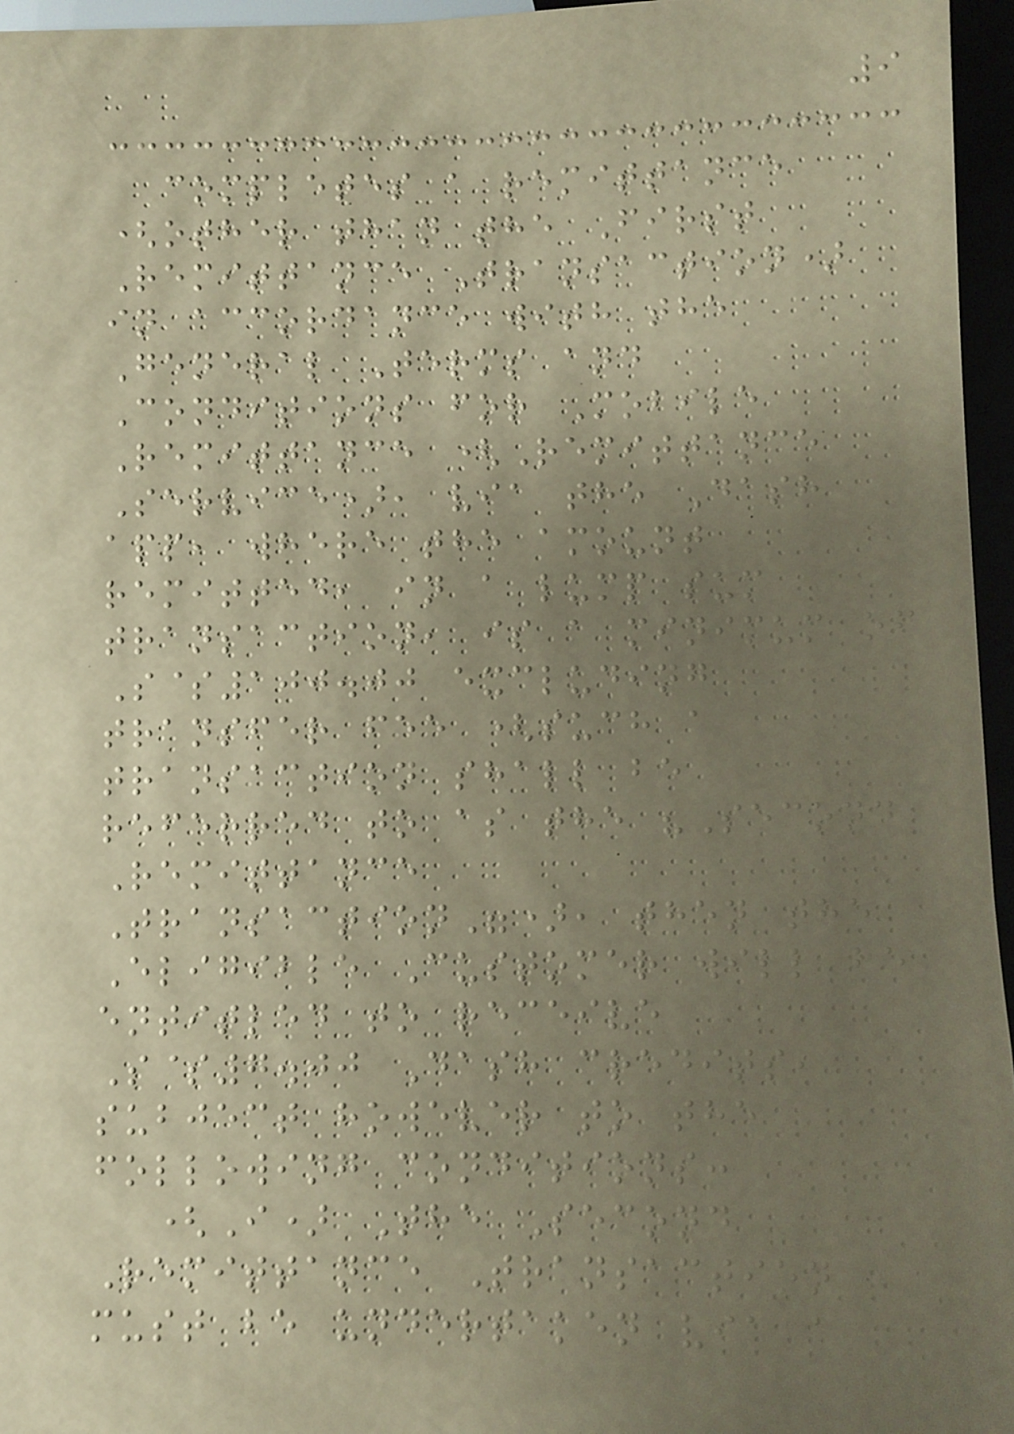9
completes a remittance
(other than the First
Remittance Transaction)
in accordance with the
General Terms and
Conditions for Mobile
Remittance (Remittance
Service), via the Dash
app, where the amount
remitted, in a lump sum
transaction, is a minimum of
S$100.00 excluding
transfer fee (such a
transaction shall be
referred to as the "Second
Remittance
Transaction"), then the
Eligible Customer will be
entitled to receive
S$7.00 Dash credits,
subject however to the
following conditions:
(I) The Second
Remittance Transaction
must be undertaken via a
